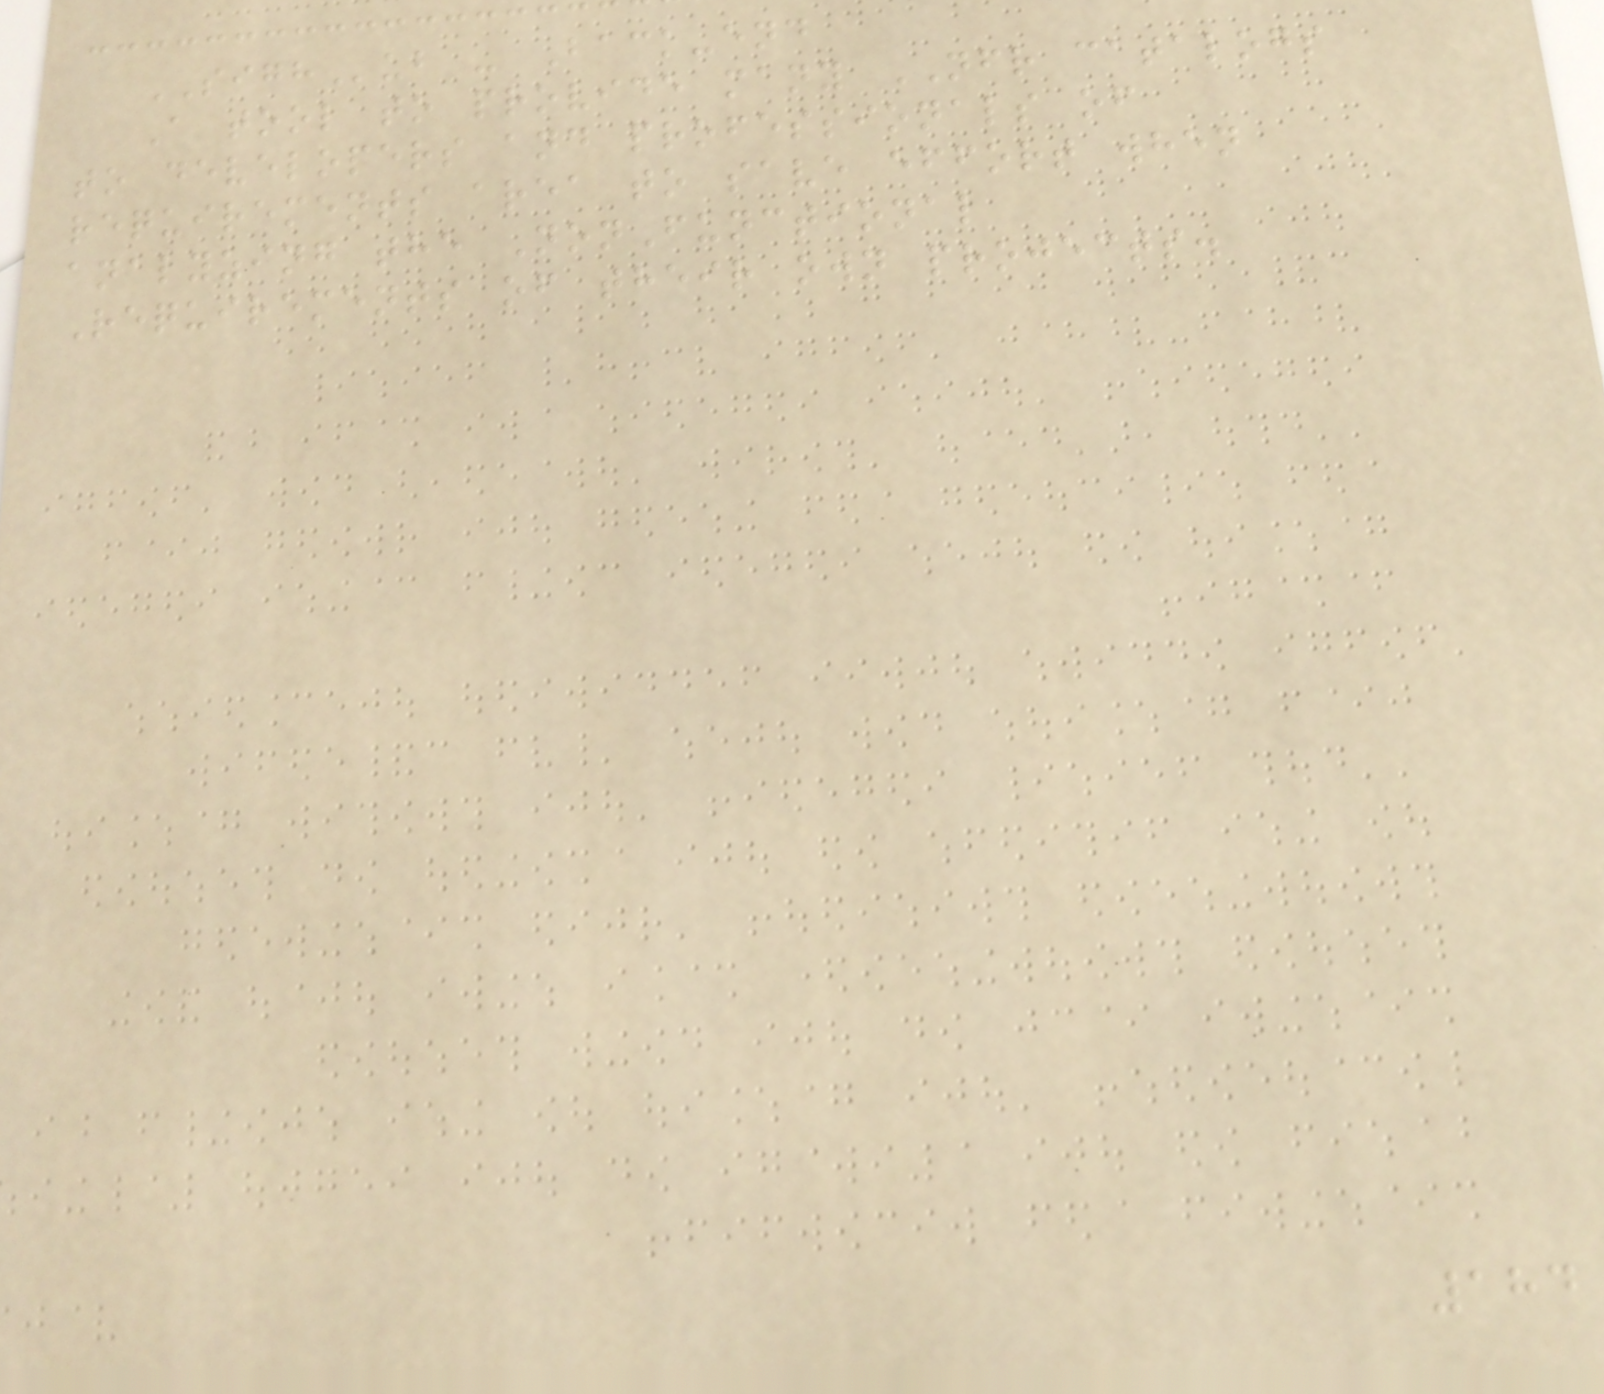SIGHub - Back-end
A tool to provide many NFR catalogs
to developers and professionals of
requirements area to save effort when
analyzing the NonFunctional
Requirements of their own projects.
184
